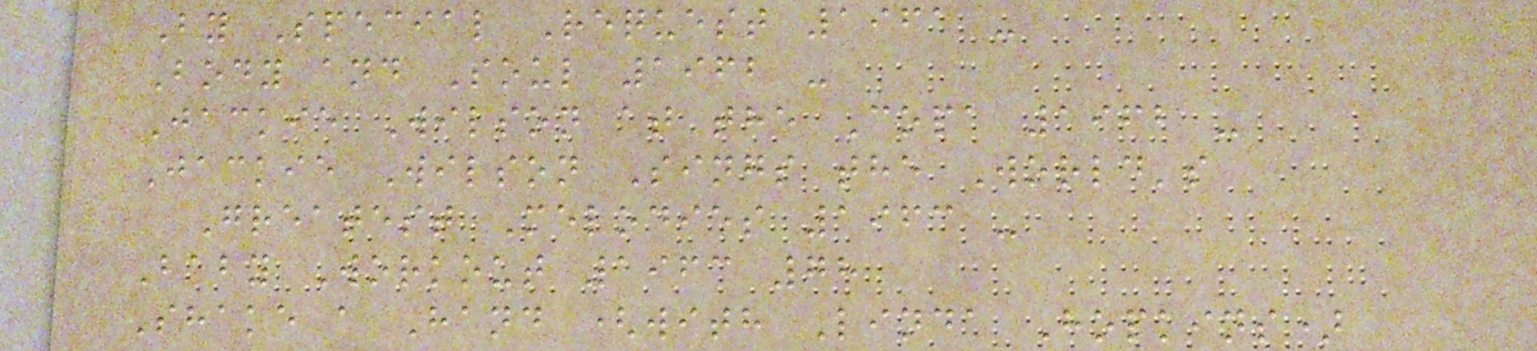By Special Request 1961 -
Body and Soul 1962 -
Jackie Wilson at the Copa 1962 -
Jackie Wilson Sings the World's
Greatest Melodies 1963 -
Baby Workout 1963 78
Shake a Hand (with Linda Hopkins)
